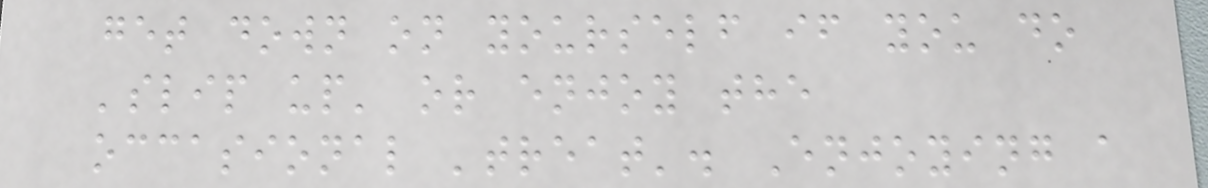get down on yourself if you do
'slip up' or enjoy the
occasional 'treat'. Enjoying a
